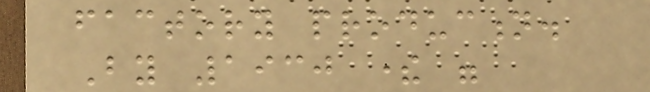factory production.
By 1930 there were
